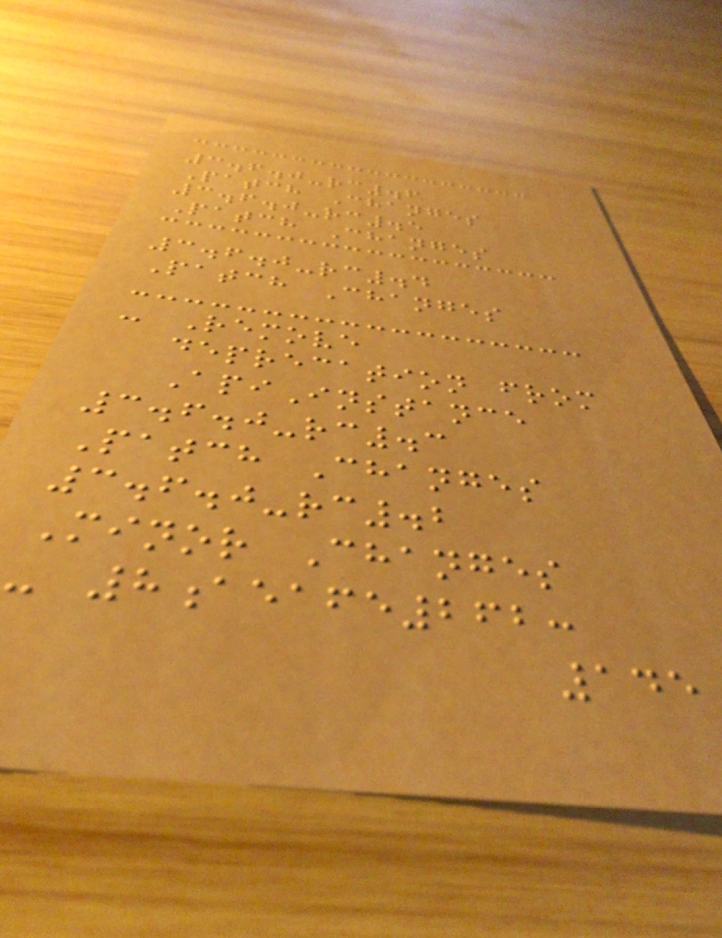3.6.0-rc.6
Patch Changes
3.6.0-rc.5
Patch Changes
3.6.0-rc.4
Patch Changes
- Remove
deprecation from
ApiInstance
3.6.0-rc.3
Patch Changes
3.6.0-rc.2
Minor Changes
- 8aeafe262:
145
